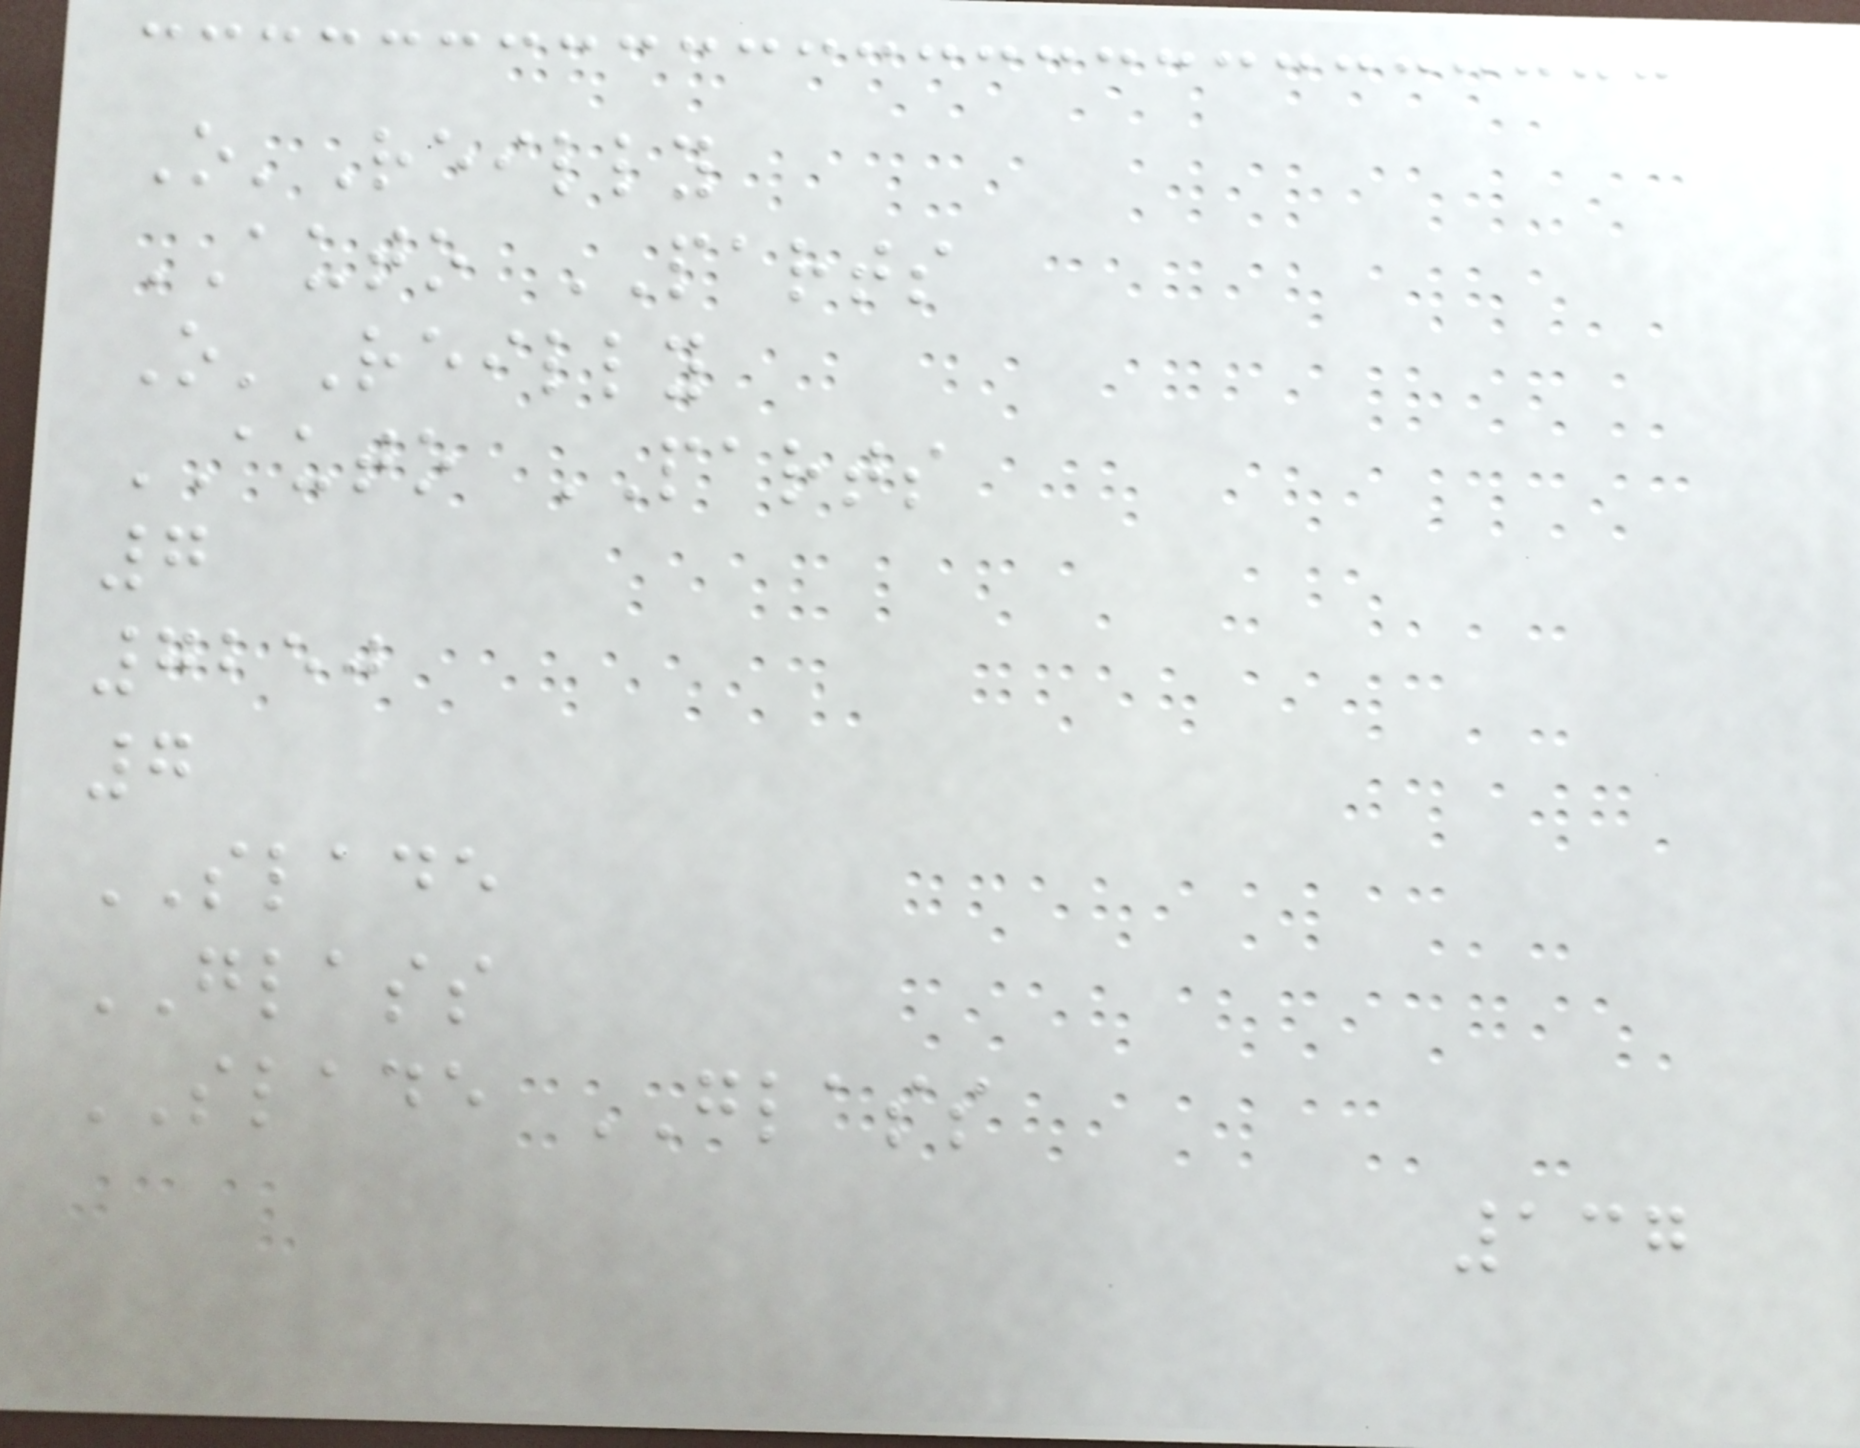O'Reilly
AUTO PARTS
O'Reilly
AUTO PARTS
7
7250
7
SLADE
GLASS
SLADE GLASS
137
